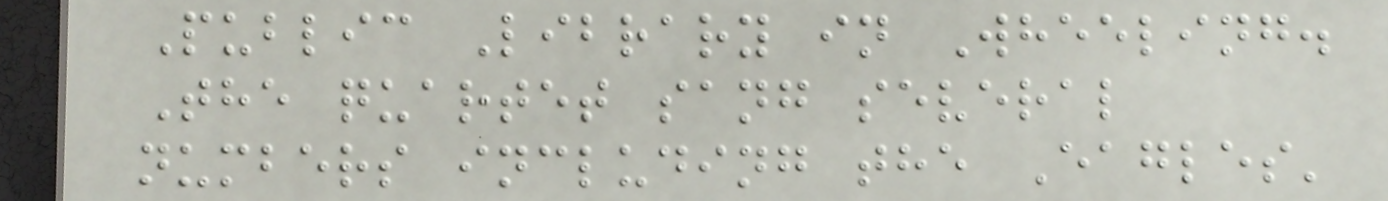Public Library in Wheeling.
The quartet sang several
numbers including the Eagles'
